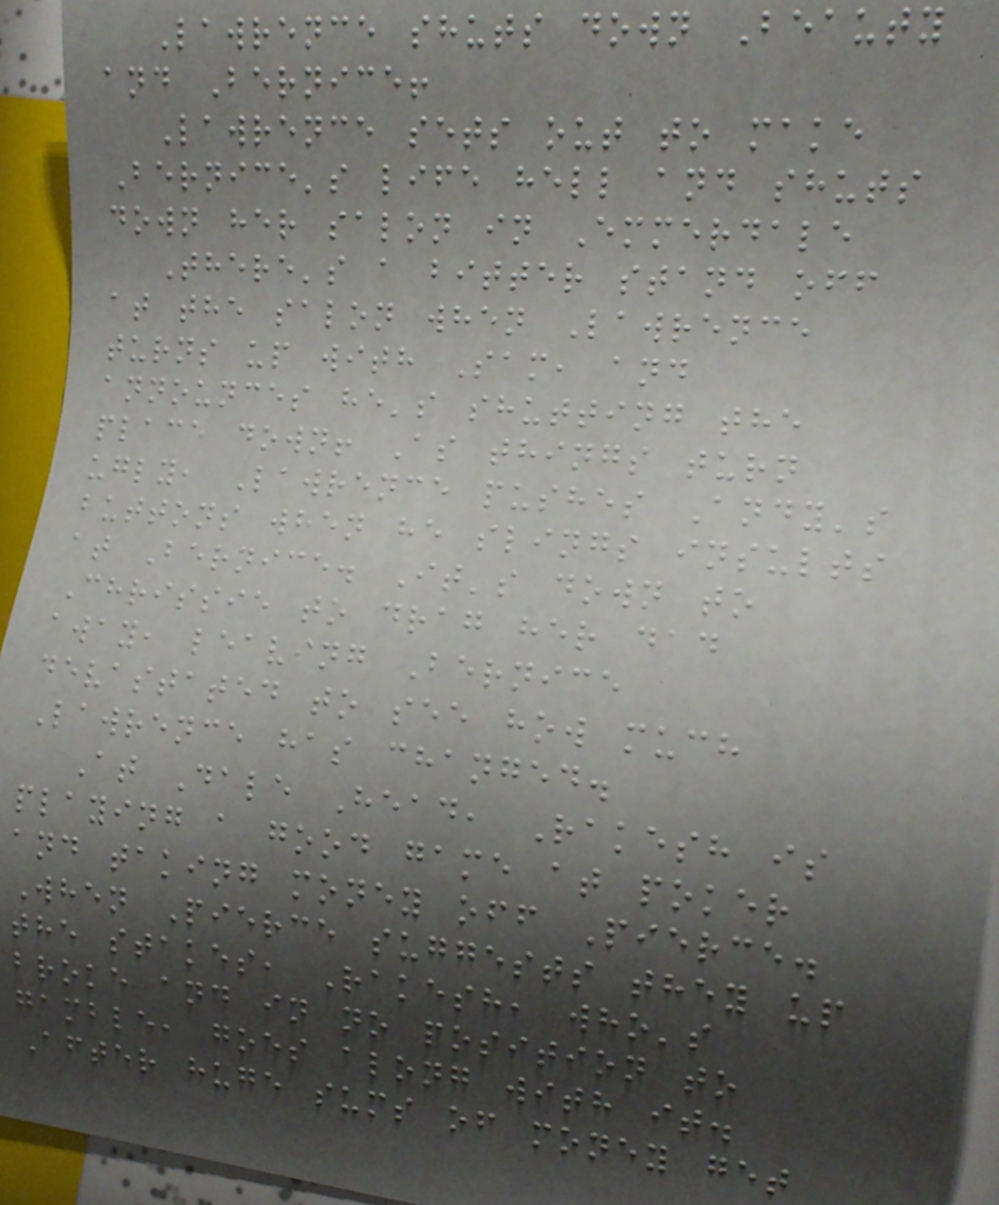Lawrence shuts down Beauty
and Bernice!
Lawrence sets out to make
Bernice's life hell and shuts
down her salon in Emmerdale
There's a bitter stand off
at the salon when Lawrence
turns up with Sam, and
announces he's shutting the
place down! As things turn
ugly, Lawrence pushes Andy's
buttons when he slings insults
at Bernice. It's down to
Chrissie to drag her dad
away, leaving Bernice
devastated to see how much
Lawrence has changed.
At Dale Head, Rakesh is
playing a good game at poker
and taking money off Pierce.
When Pierce suggests they up
the stakes, Rakesh, who's
broke and in no position to
gamble, goes along with it.
After huge sums of money get
